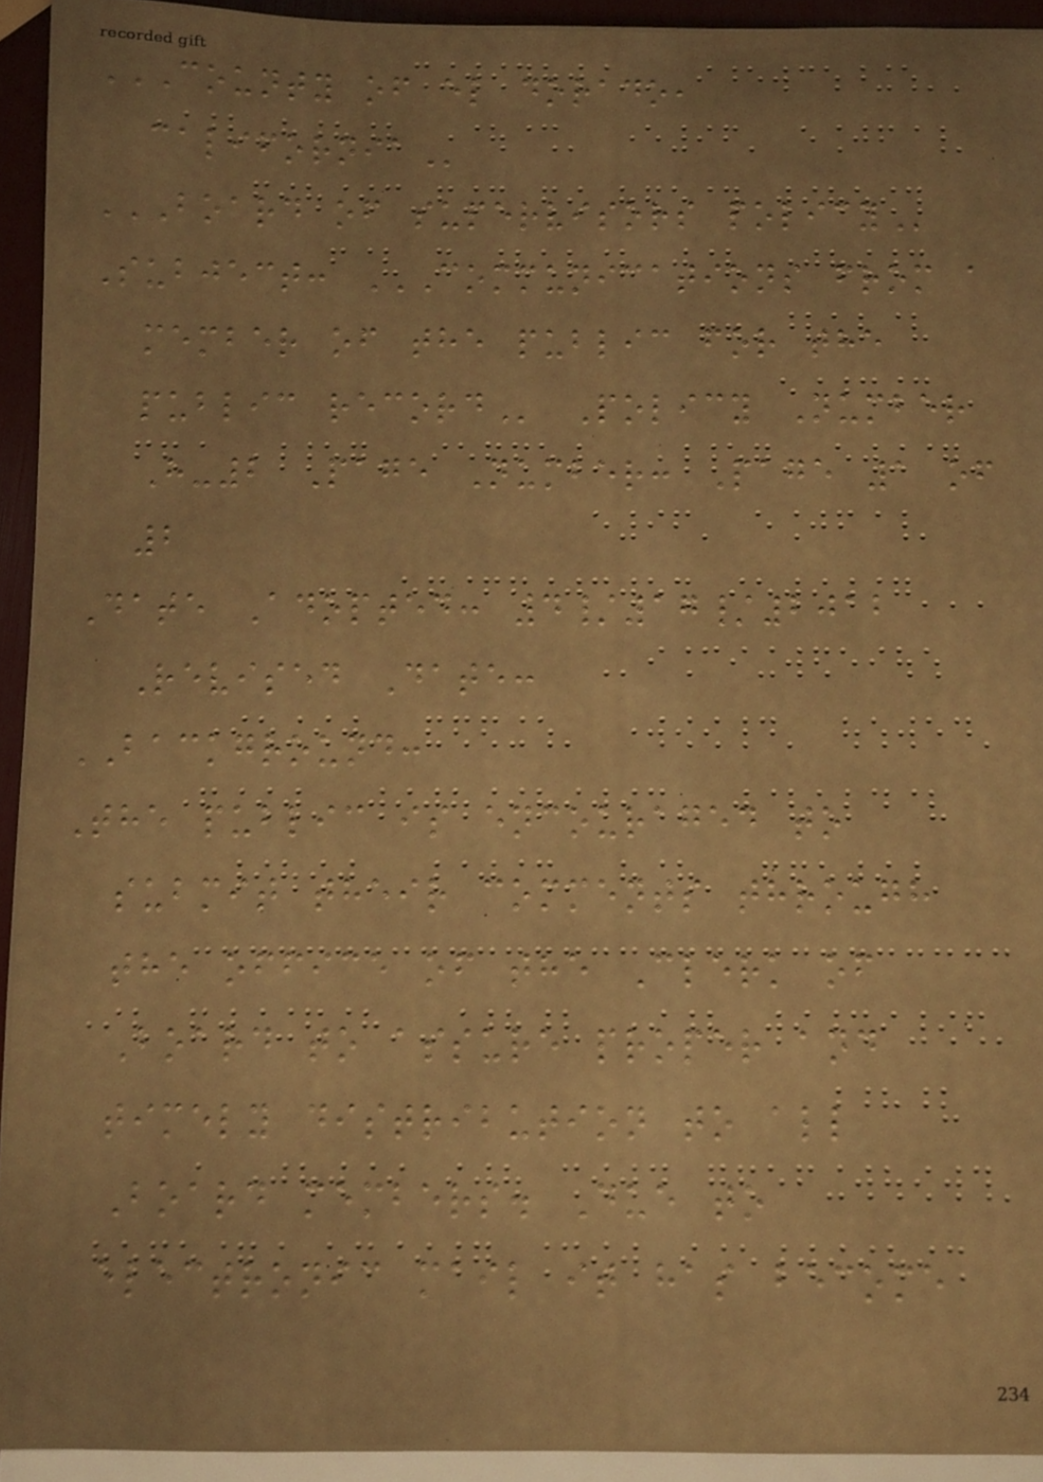COUNTY OF EL DORADO,
CALIFORNIA
BOARD OF SUPERVISORS POLICY
Subject: COMMUNICATIONS FROM A
MEMBER OF THE PUBLIC FOR THE
PUBLIC RECORD Policy Number
H-2 Page Number: Page 1 of
2
Date Adopted: 4/17/2012
Revised Date:
BACKGROUND:
The public is encouraged to
submit their comments through
the office of the Clerk of
Board to assure proper and
timely distribution to all
Board members. Due to
electronic mail it has become
